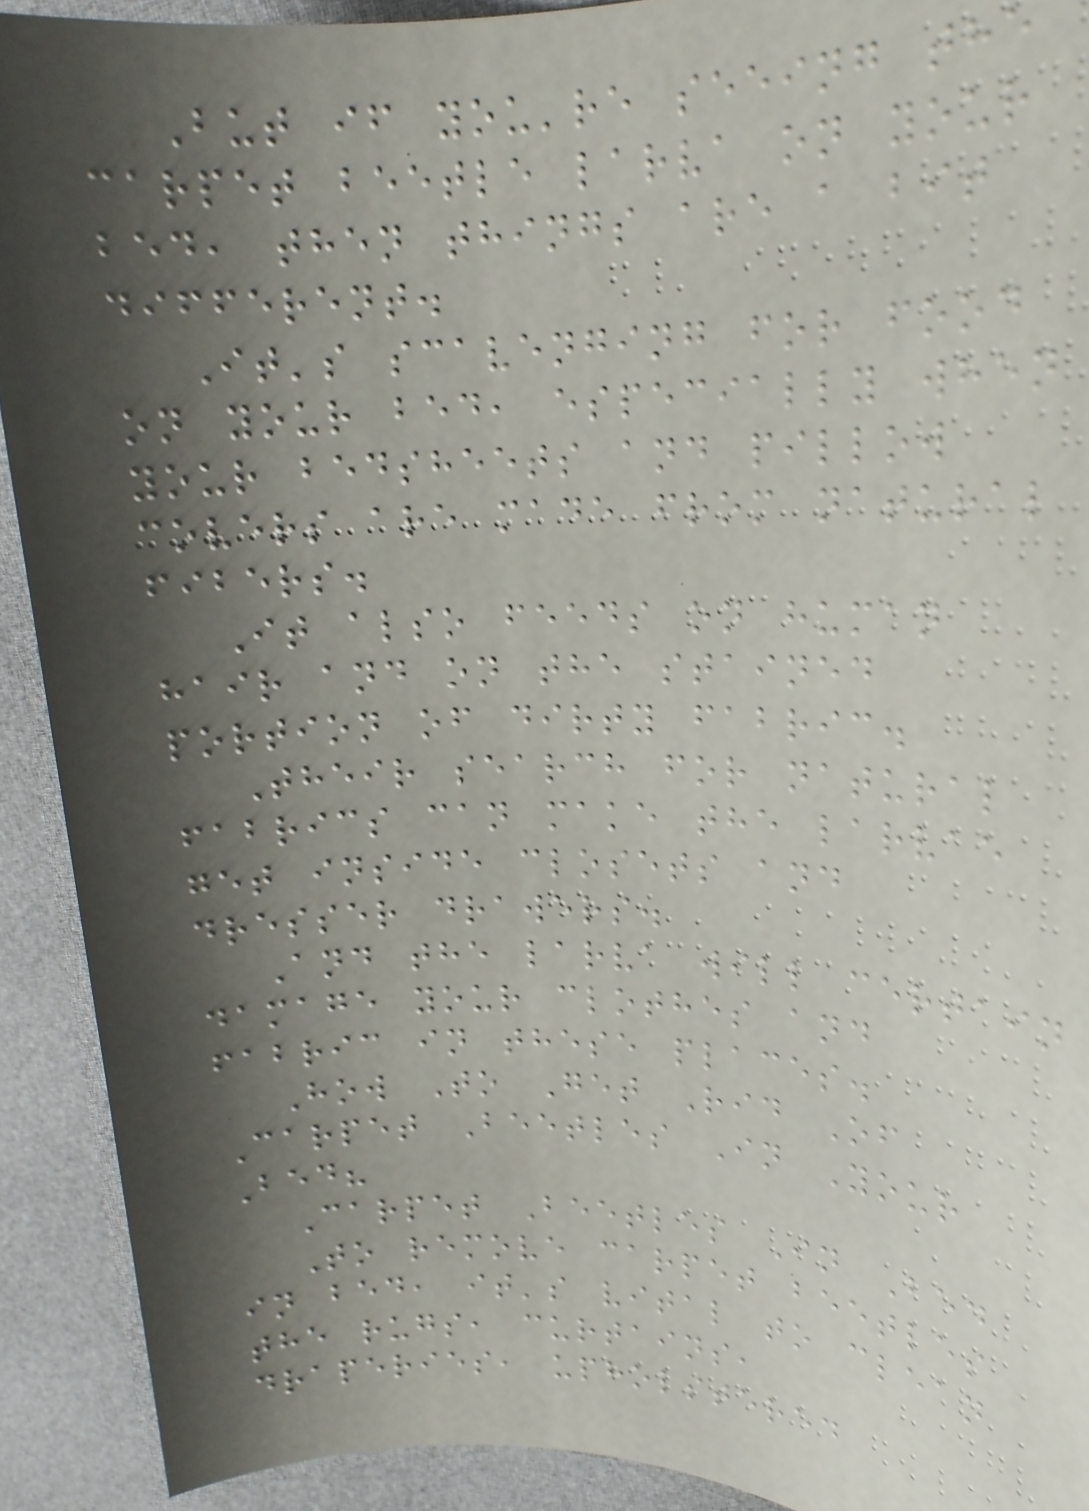But if you're seeing the
carpet beetle larva on your
bed, then things are a bit
different.
It's scavenging for food
on your bed, especially when
your bedsheets and pillow
covers are made from natural
fibers.
It also feeds on human
hair and on the stained
portion of dirty fabric.
Their search for natural
fabrics can make the larvae
get inside closets and
dresser drawers.
And the larva will certain
damage your clothes and
fabric in these places.
How To Get Rid Of
Carpet Beetles In Your
Bed?
Carpet Beetles In Bed
To remove carpet beetles
in bed, it's vital to clean
the rugs, curtains,
draperies, upholstered
